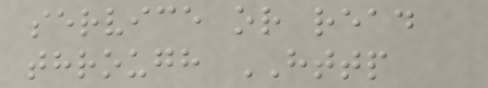service or read
through HTTP
